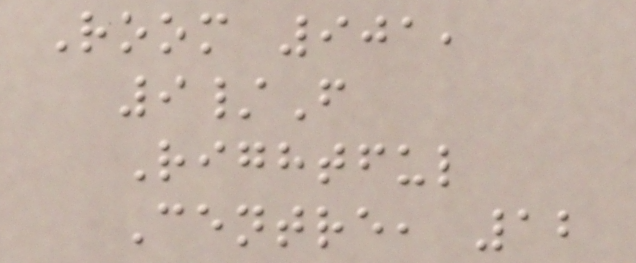Room 901,
9/F
Rightful
Centre, 12
